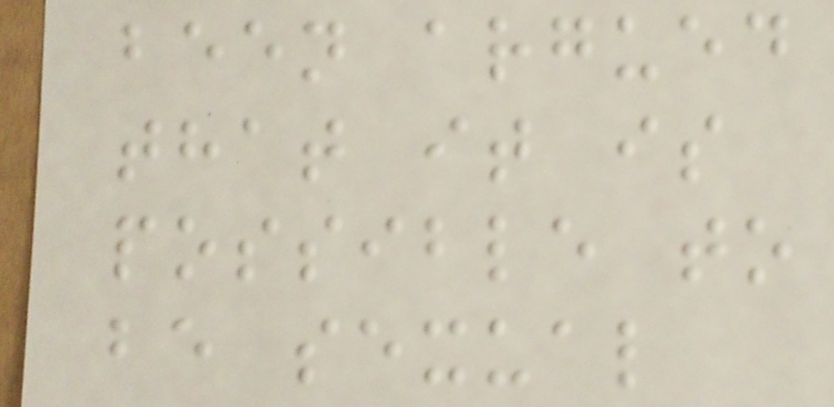been argued
that it is
possible to
be sexual
